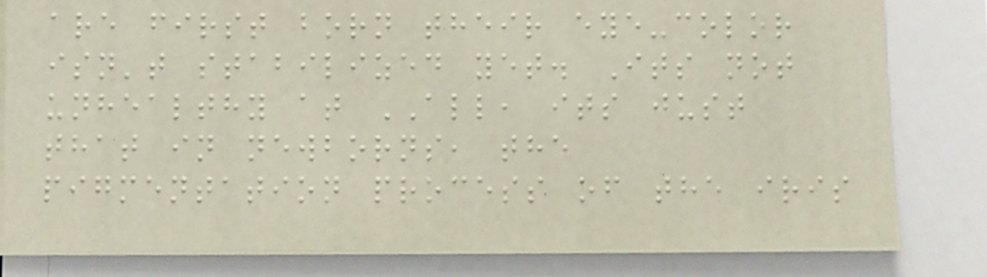are first born their eye-color
isn't stabilized yet. Its not
unhealthy at ALL, its just
that in newborns, the
pigmentation process of the iris
